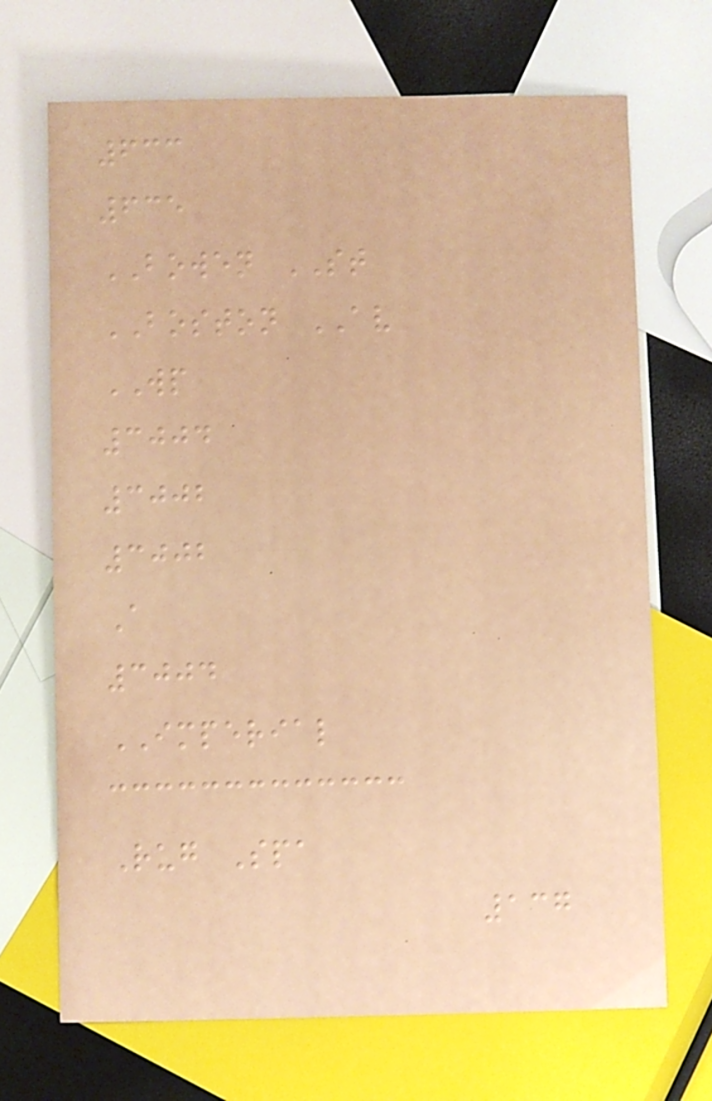633
635
BOWEN ST
BOSTON AV
WP
3004
3002
3002
A
3004
IMPERIAL
Rug Spa
137
